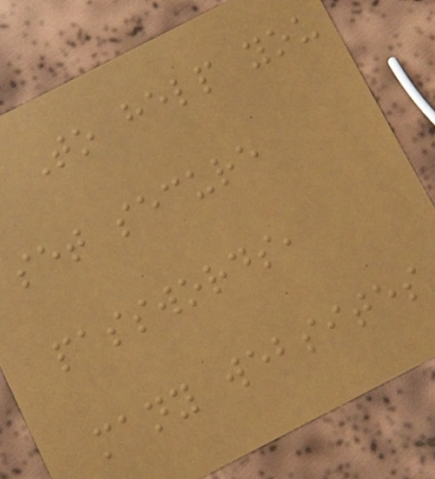To help you
set secure
passwords,
many websites
